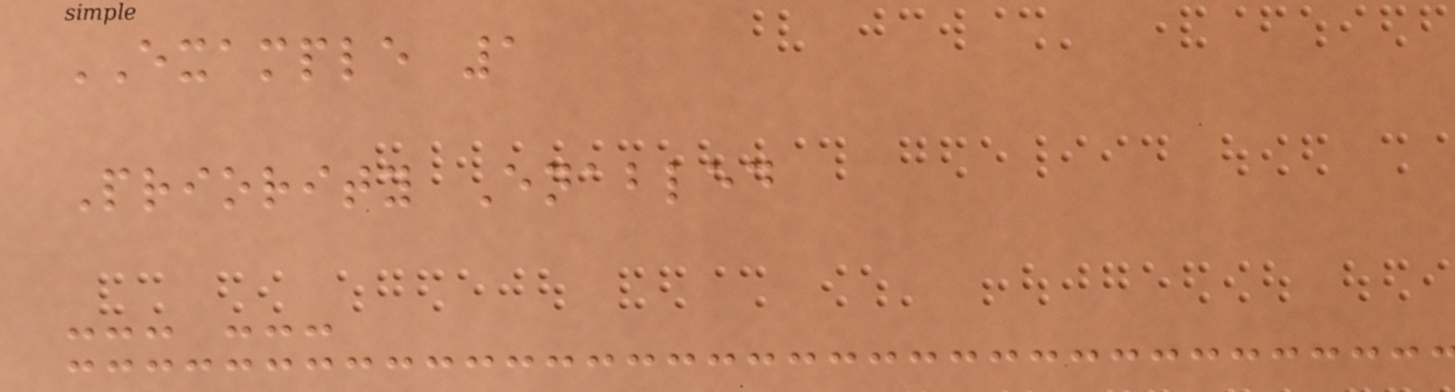EXAMPLE 1
Priority Enabled
--- ---
